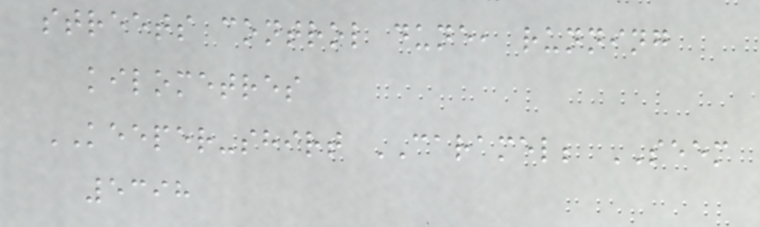streets control dune, running
kilometres
KEEPER-shirt CARAMEL; SEEM
5398
